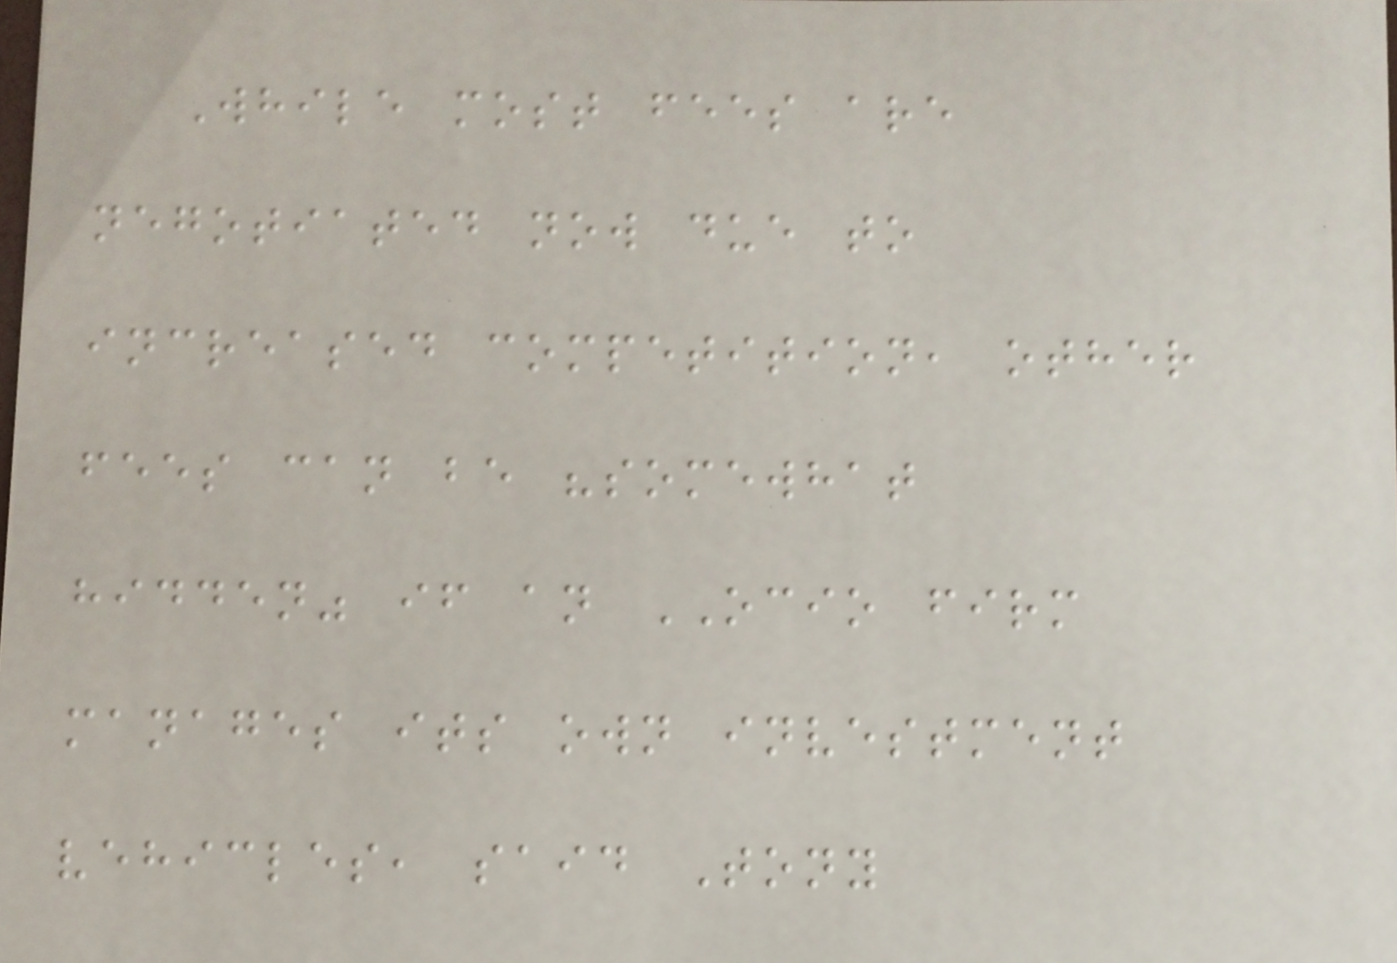While most fees are
negotiated now due to
increased competition, other
fees can be "somewhat
hidden" if an OCIO firm
manages its own investment
vehicles, said Tony
